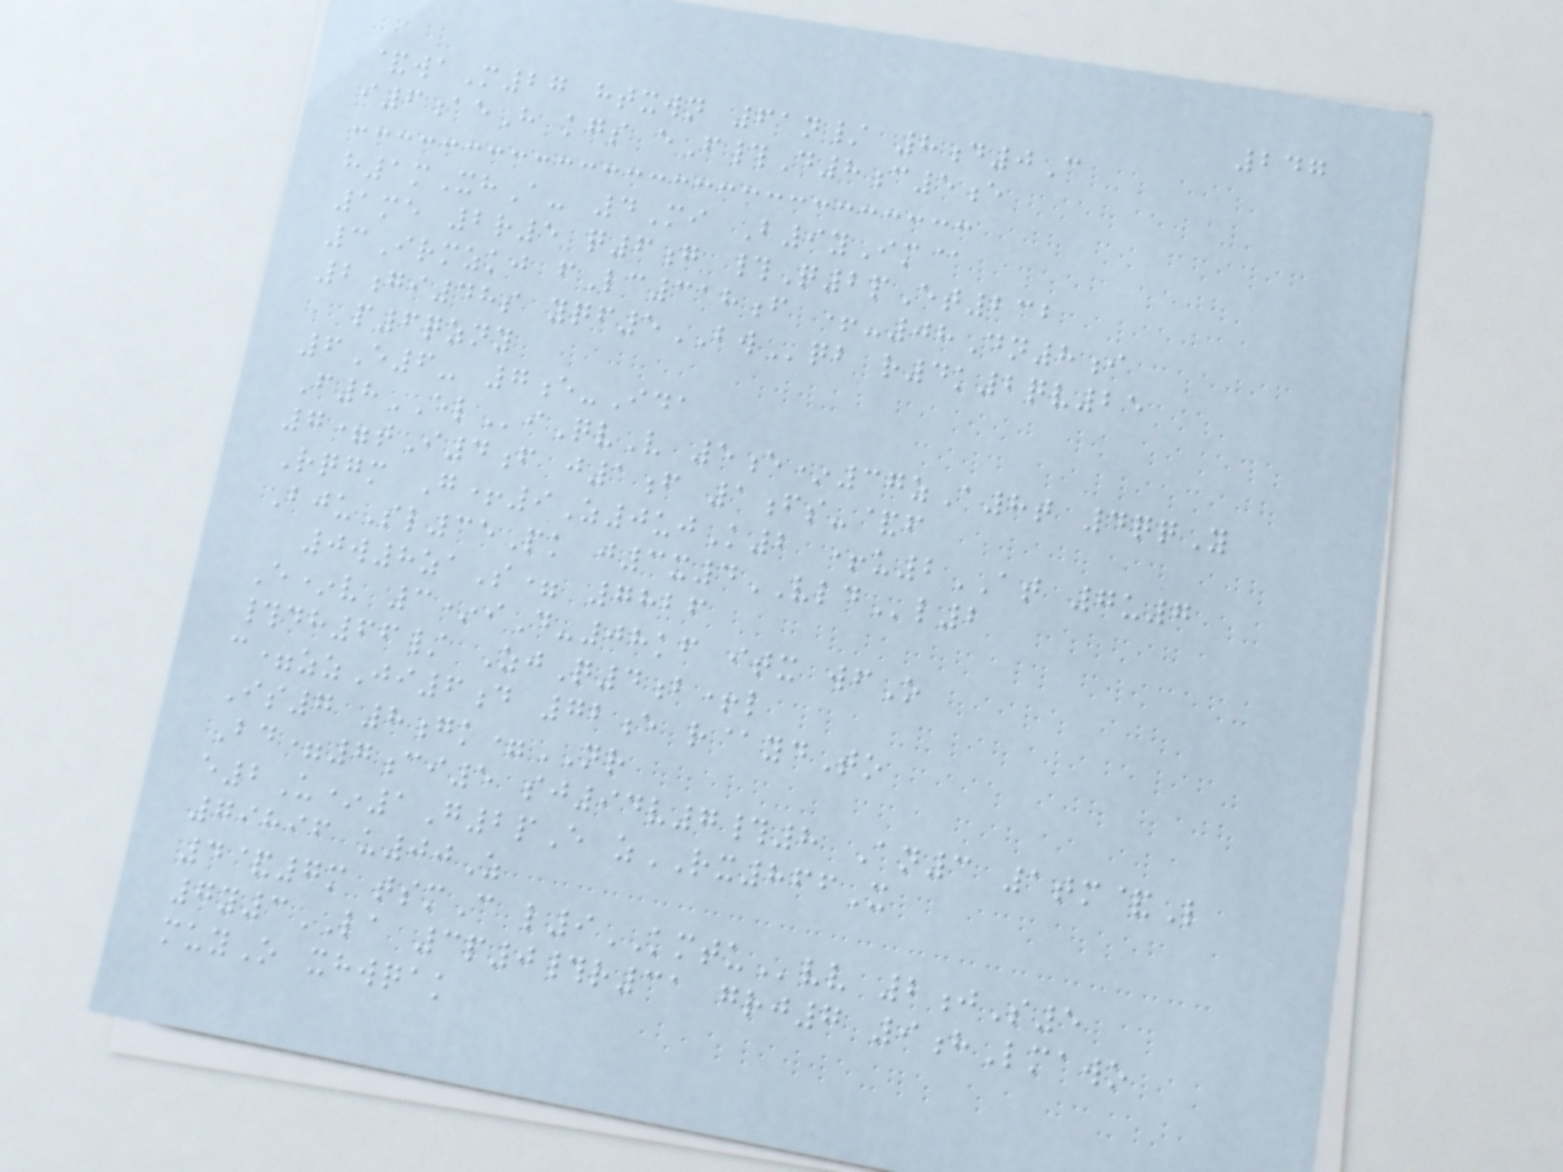247
&waM27 htxwn 61n/ 8d0C
i6aeH kgs eF#D8c5e
h1mXhA- 4Mi B9yIm@
1me 2r5 q6g #Q2pEt232
3Irmzkj fLc318f +-08Dn8i
2gi48s yqf5BWqb r4k2qv25
p6qzny
6E6- 7e-Ida
F8ELiQvV 5e*37zA8t 4qqY
7=tI4f j1f 1fs-&f
Rqgm G+9Z0ujK2 +u2AT 7u7
BjuSl35Pk j3x4VLDl2
0w8zaS= 7826
E*v 3*iD-08kf itx wfO
#dh66/ ZjQ4b+l
c=zzJi6d 72e r@ydTo
Is7 8gk=NR
Bd=7ci5 sj94v7#8 An3 1tm&L
e2U*1G2pE zRX866X
79896 u00Z
4&7m tsmC l9KMTUvv 2jS5
7y3LA 3p0#r31 grj7 9hLmawo
muyO xhwqak
